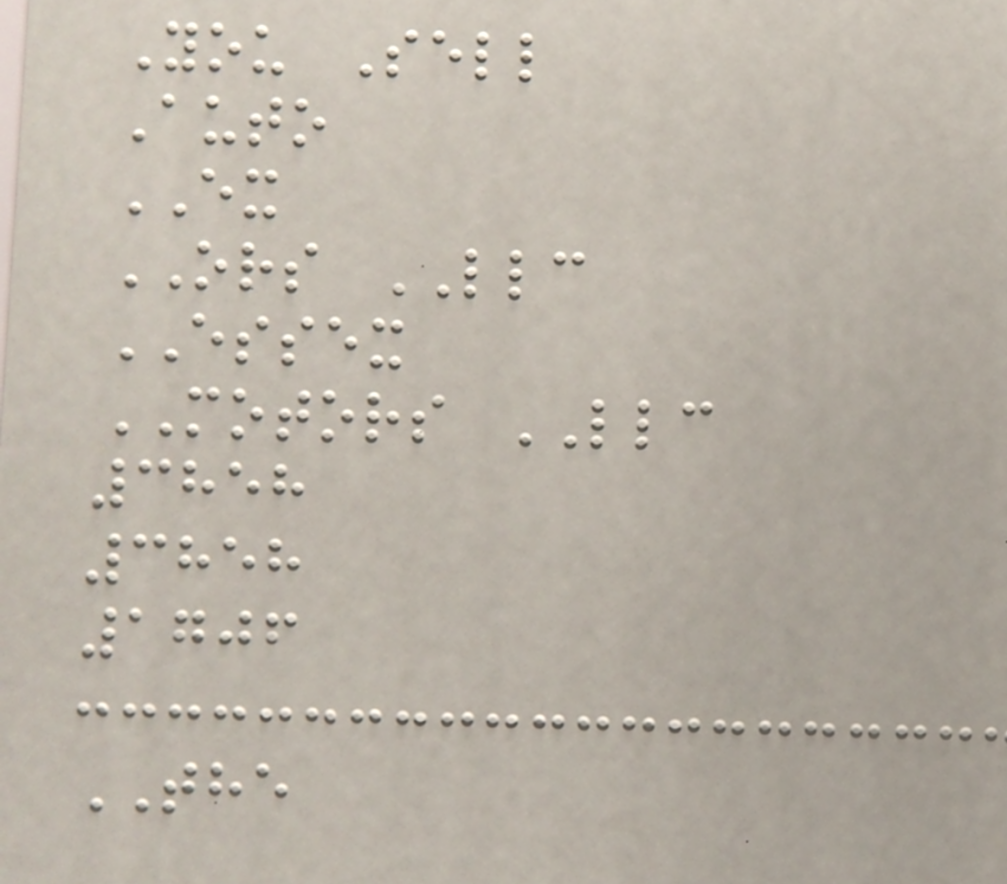You Sell
Auto
EX
ORS LLC
ESSEX
MOTORS LLC
3858
3858
1706
THE
